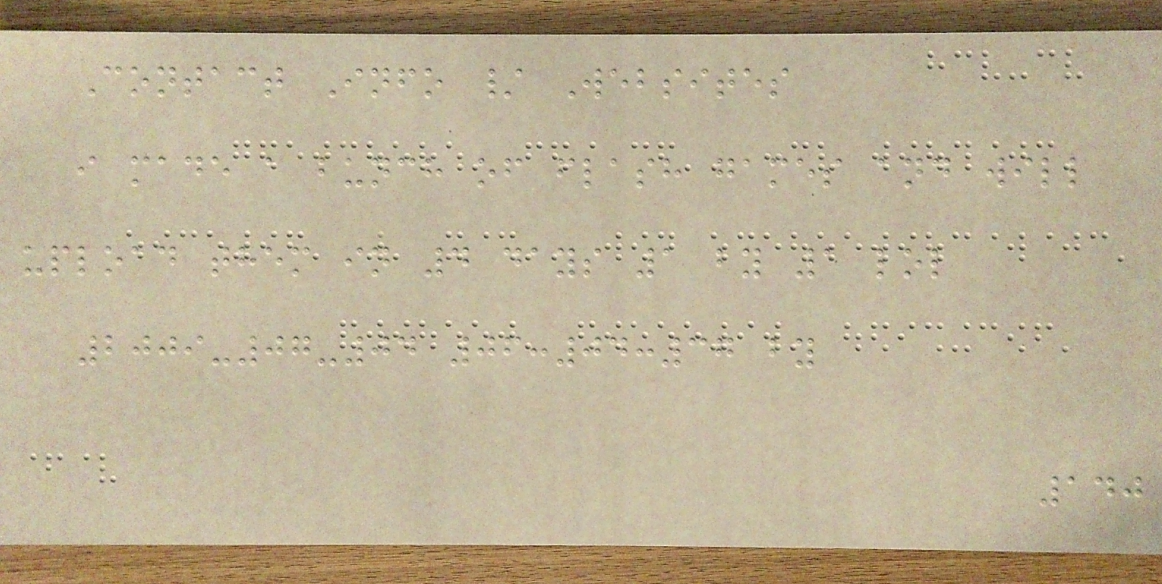Contact Info / Websites
i made a bunch of flash games and will
upload them in 4 days 1 by 1 lol
2009-07-04 06:04:37 by
140
